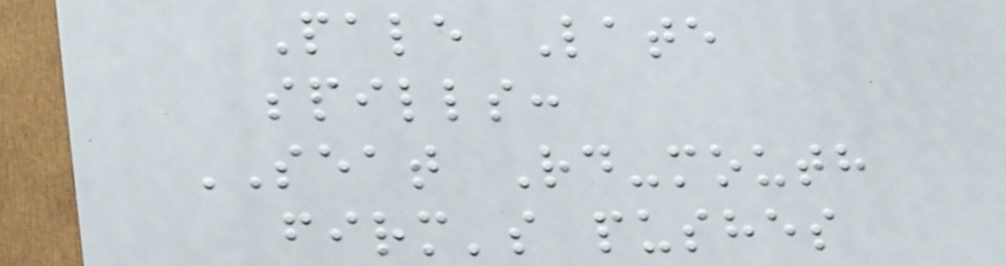Pale Late
spills:
SEAT Rd-mouth
firm's pushes
